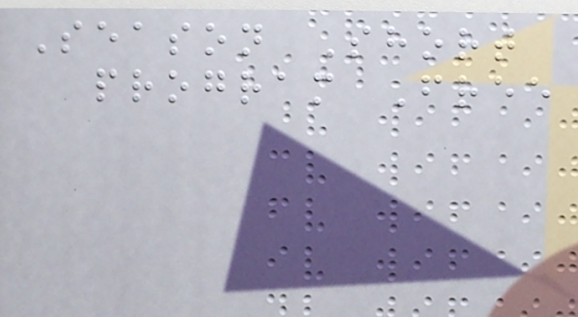Season Short
program Free
